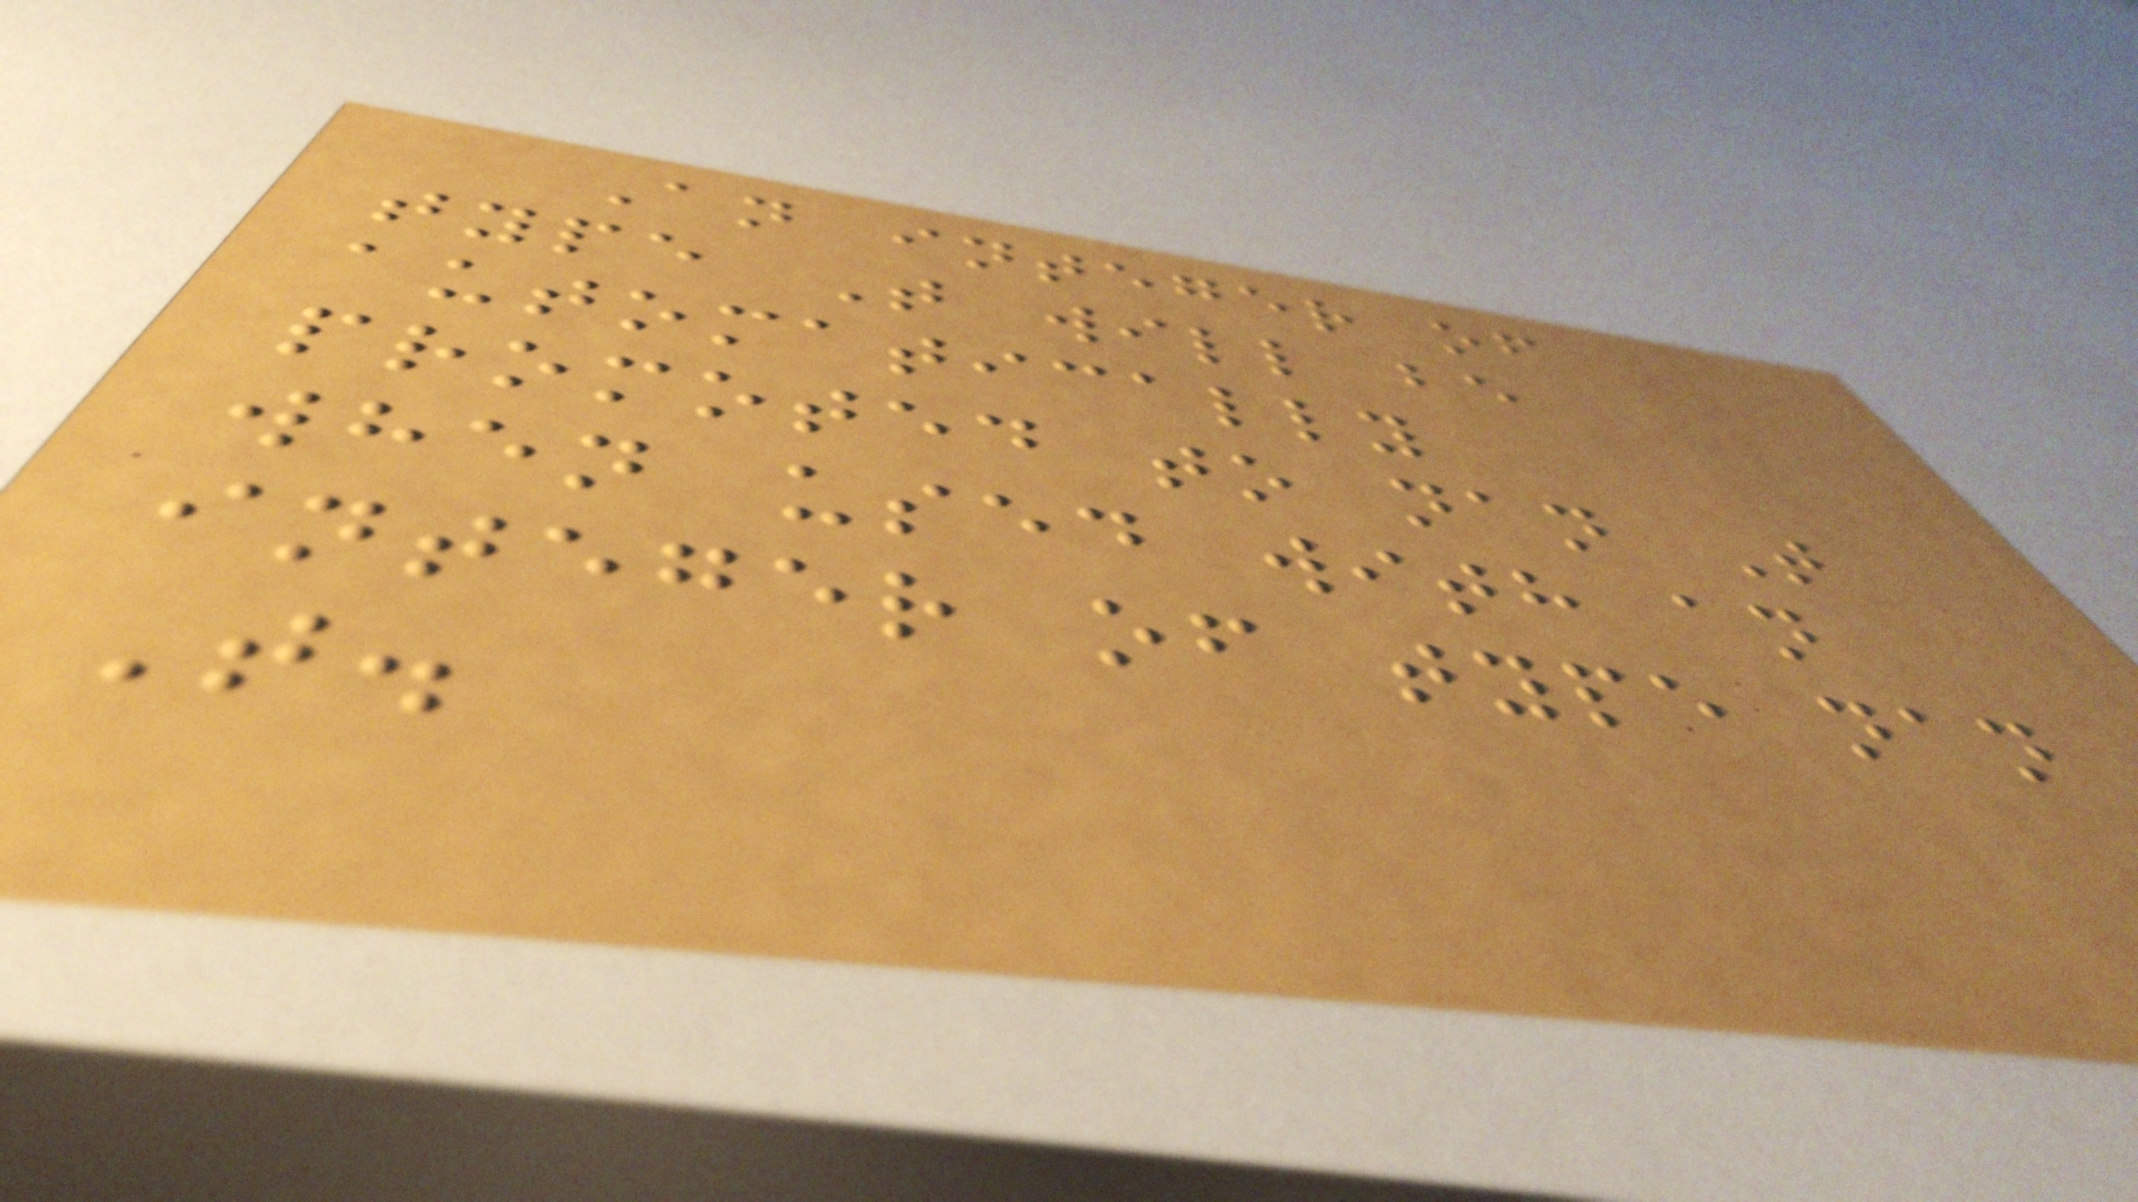An integer of
type T will be
automatically
promoted to nan T
when used with an
integer of type nan
T.
